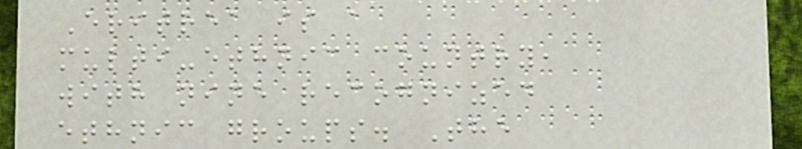Eritrea is a
multi-ethnic country,
with nine recognized
ethnic groups. The
